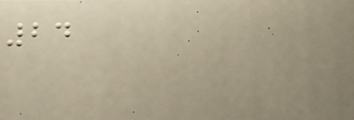24
